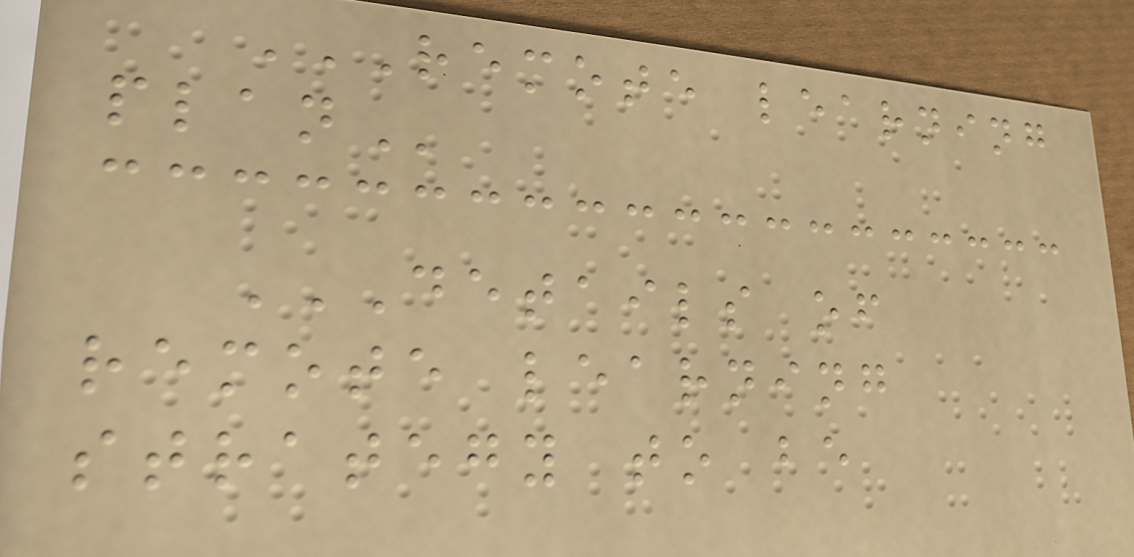REMOTE LEARNING
PLAN
DETAILS OF
REMOTE LEARNING
STRATEGY TO BE
